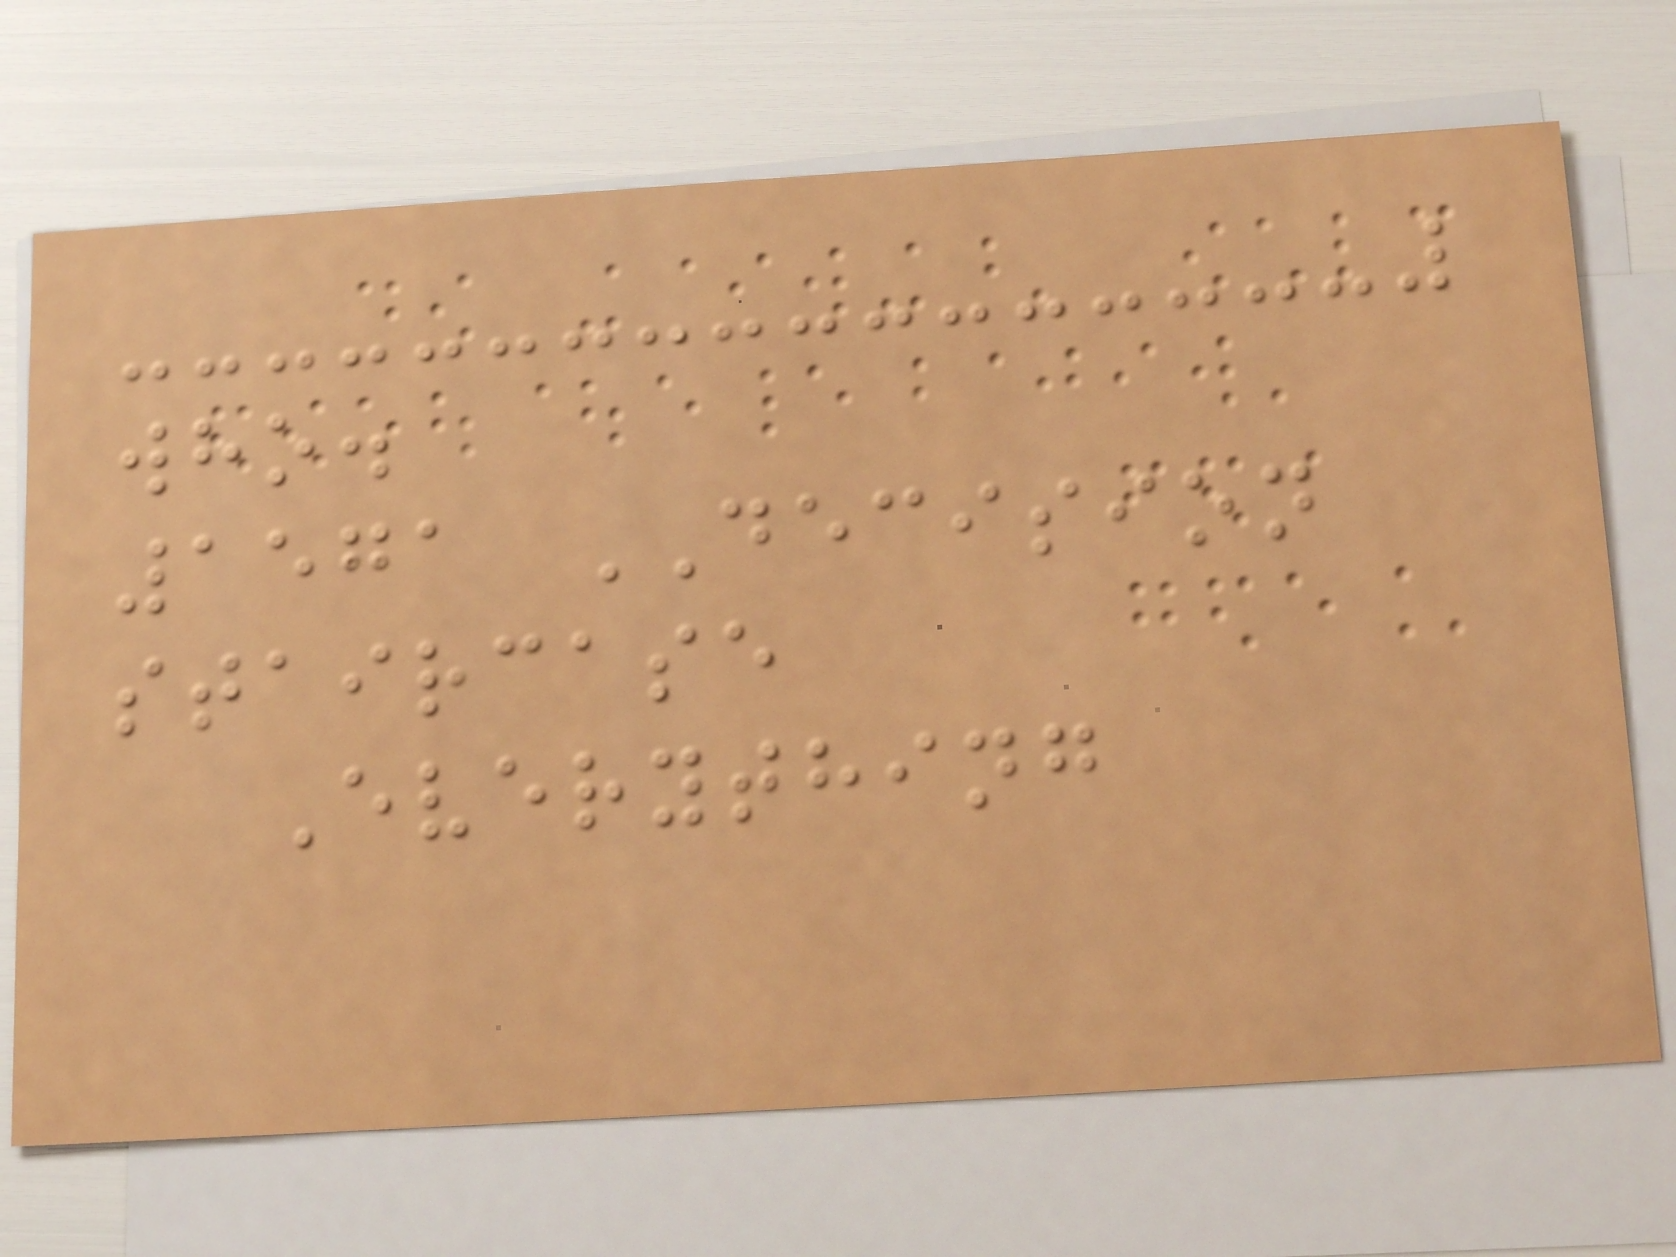who.
1571 DECISION
staircase
Everything
